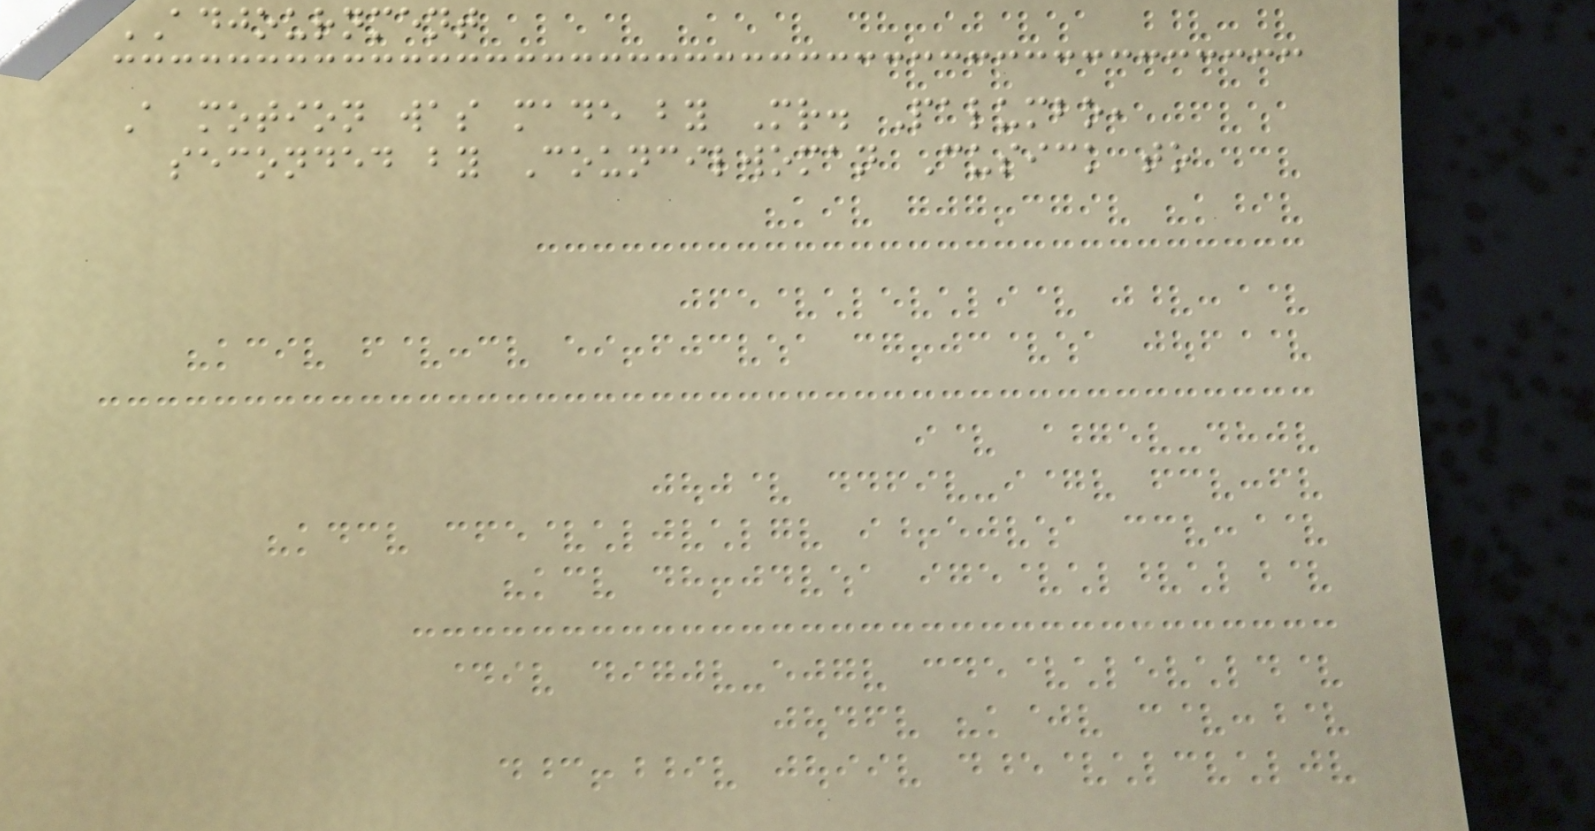ADJOURNMENT
A motion was made by Mr. Palumbo,
seconded by Councilwoman Cusick to
